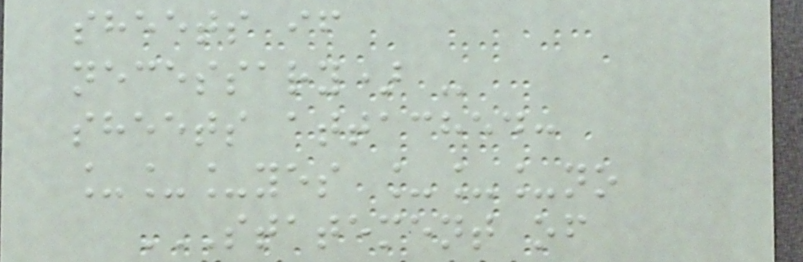sheets if
necessary) -
sheets attached:
___yes ___no
STATEMENT OF
